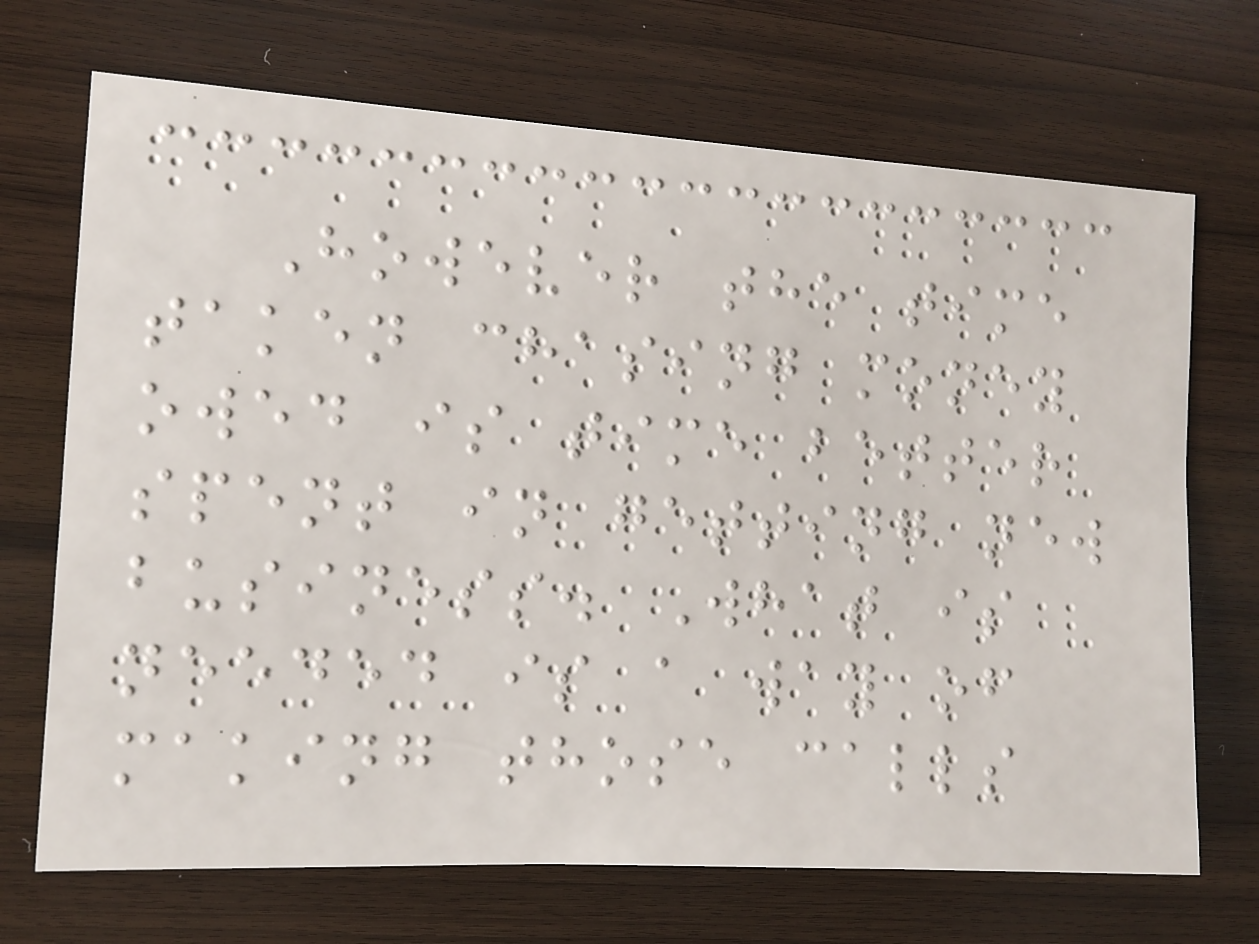However the time
taken chasing money
owed is time better
spent in getting new
business. What is
needed is a way of
making those calls
